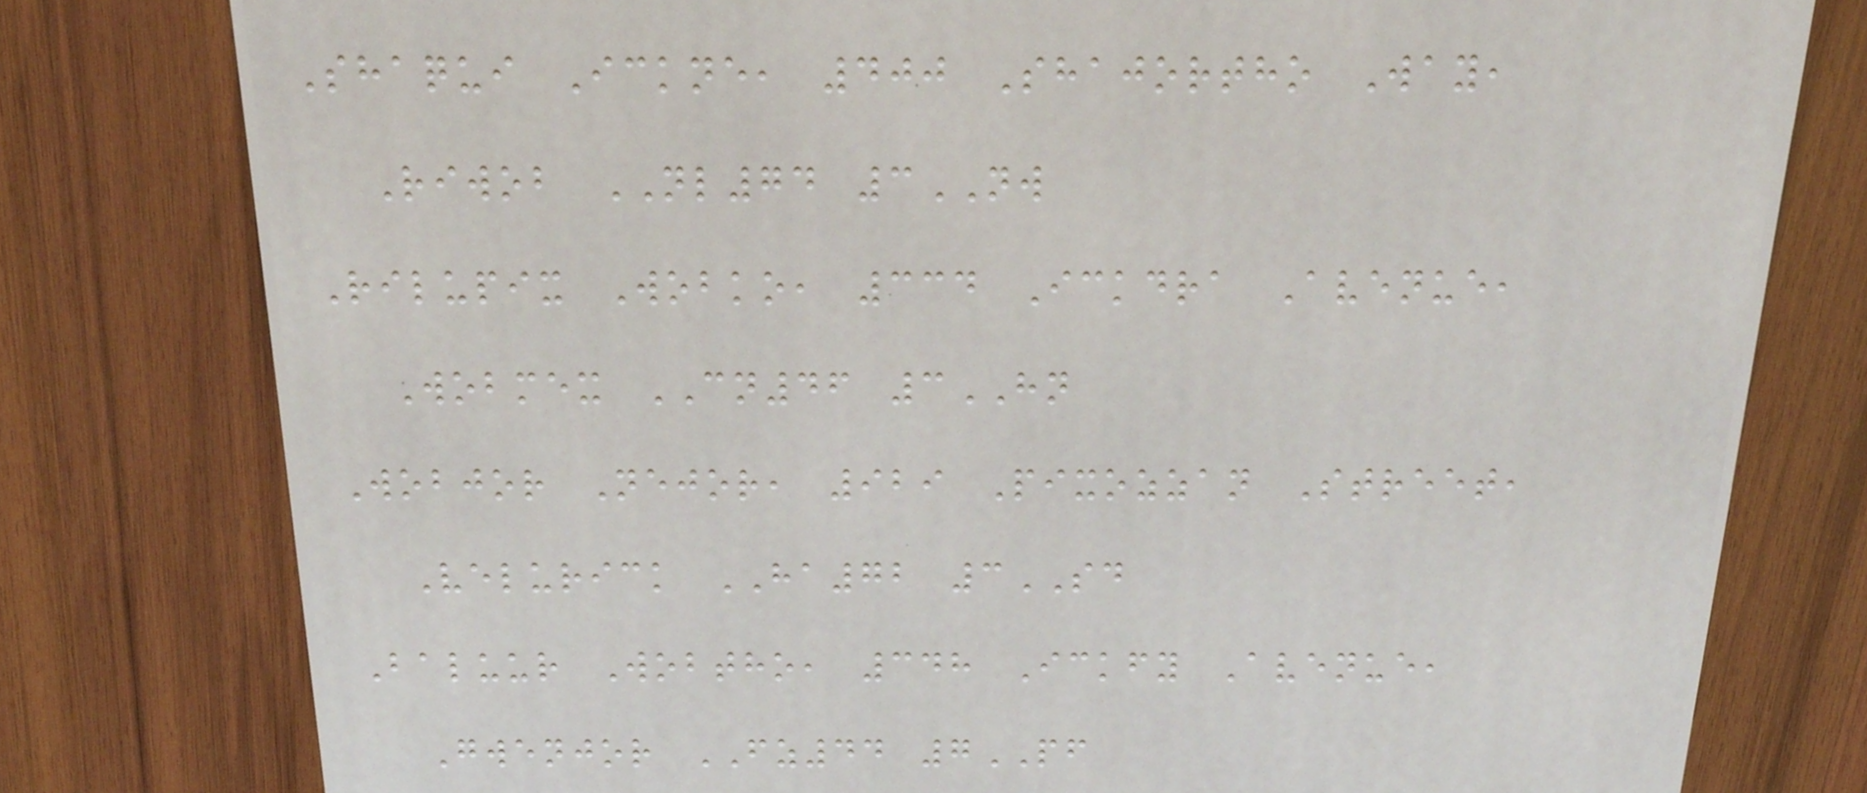Shaqui Ickne, 400 Shajortho Way,
Riwob NL74 3NW
Rilupix Wobko, 334 Ickdra Avenue,
Wobmex CN46 3HN
Wobjor Nejor, 929 Pixozzan Street,
Velurick HA72 3SD
Baluur Wobtho, 348 Ickfy Avenue,
Gwenjor FZ44 7PF
